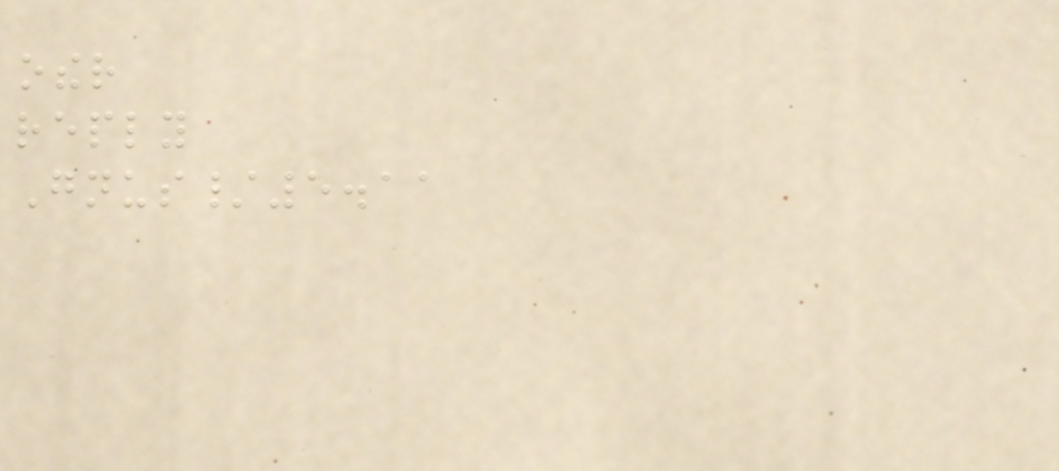other
reply
Gnus/5.11
